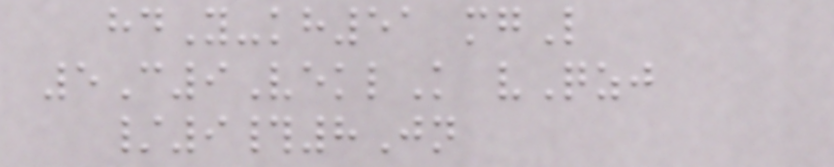hdY-kh51 mgL
5C9VeklK vQzj
/9#8Jn
